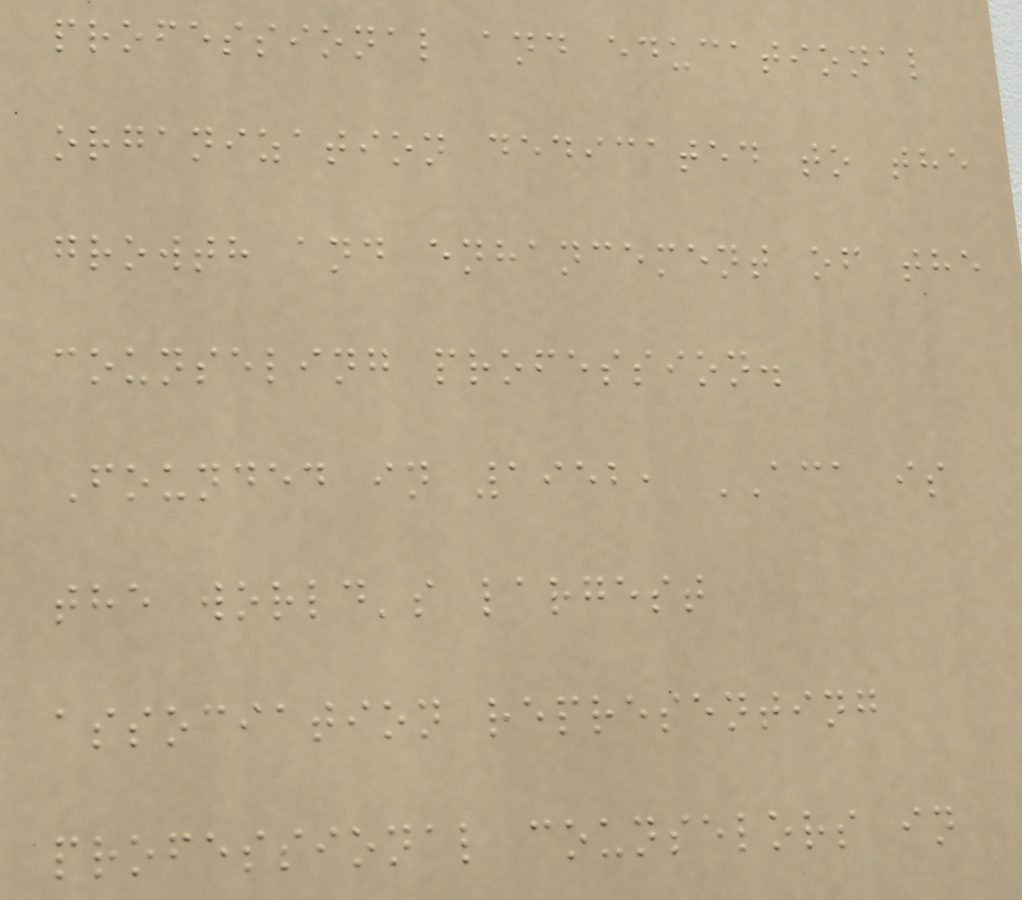professional and educational
organization dedicated to the
growth and enhancement of the
counseling profession.
Founded in 1952, ACA is
the world's largest
association representing
professional counselors in
